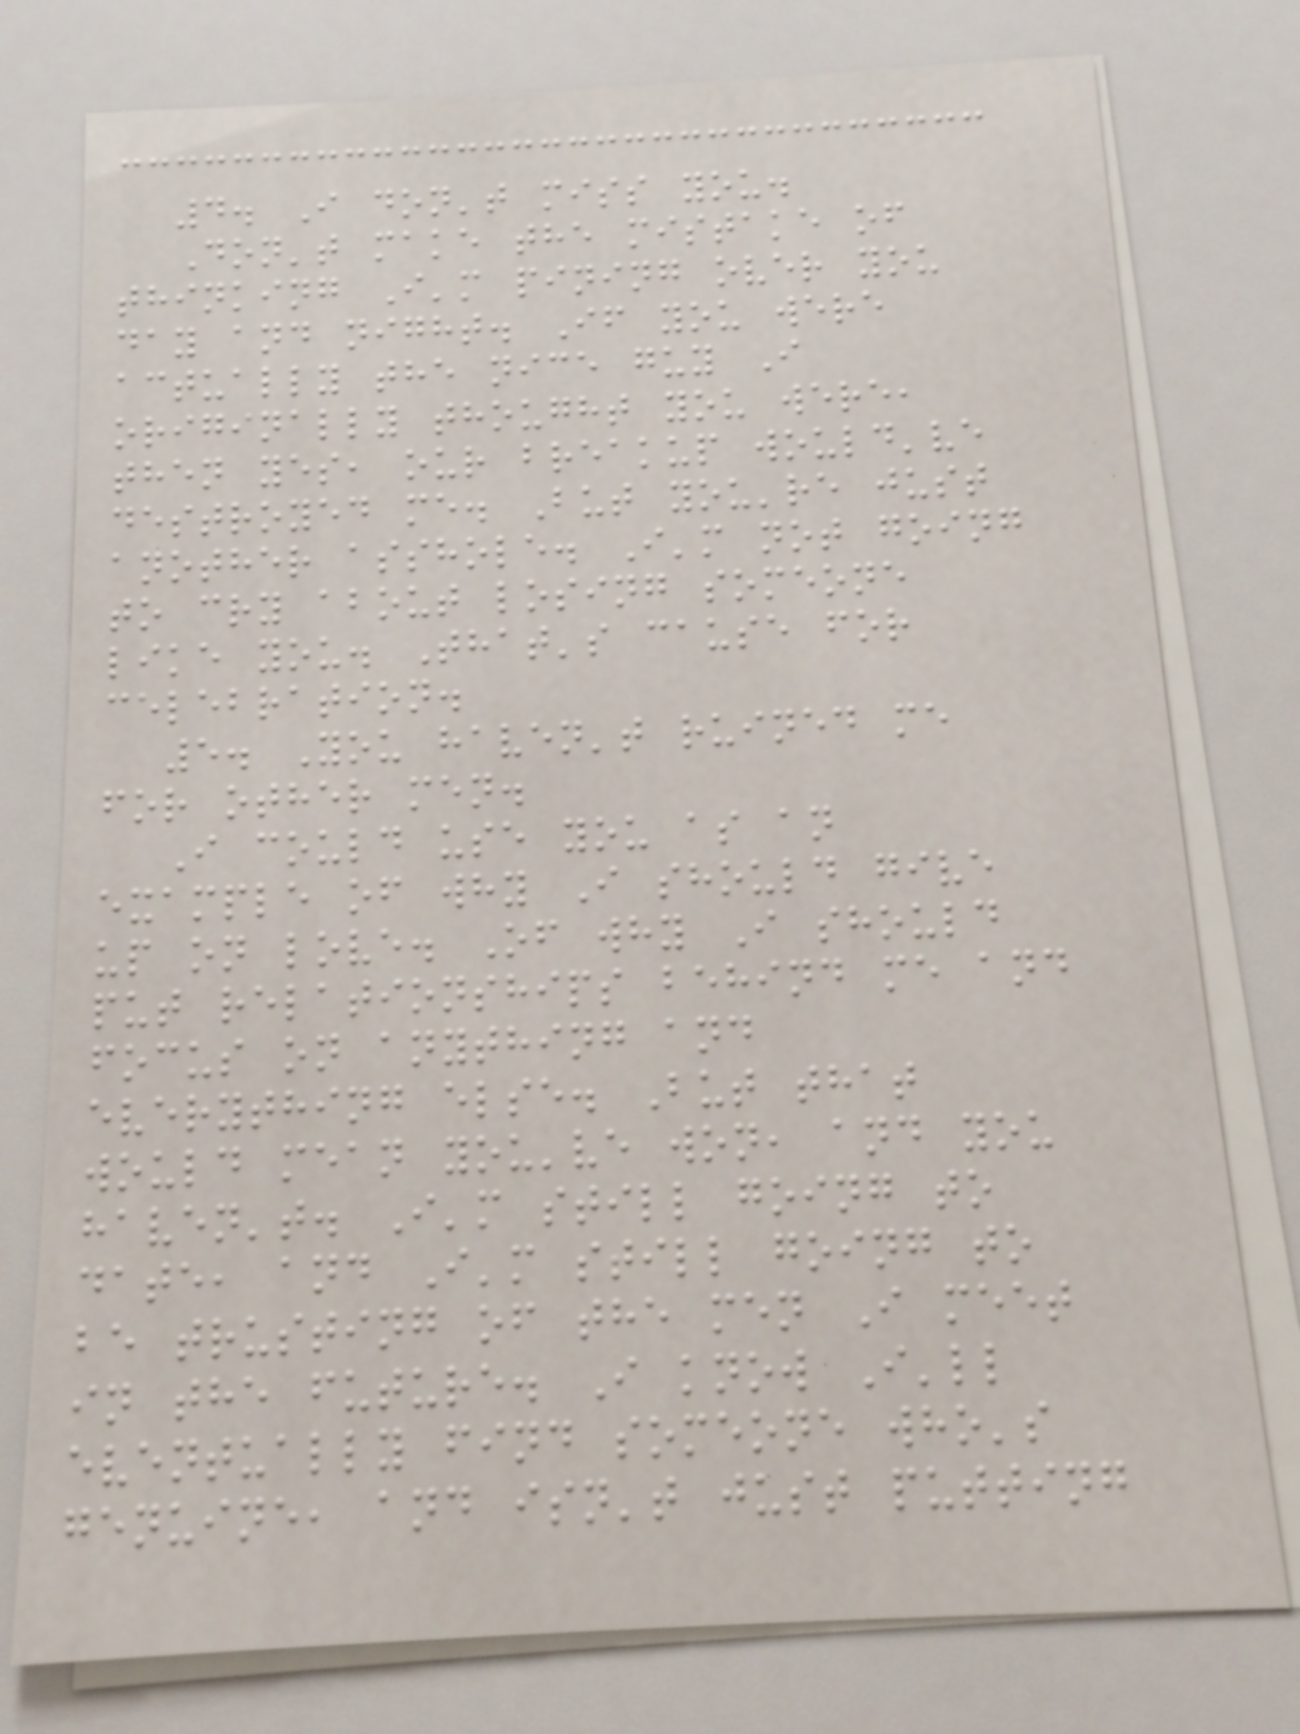4. I don't miss you.
Don't make the mistake of
thinking I'm pining over you
day and night. If you were
actually the nice guy I
originally thought you were,
then yes, our breakup would've
destroyed me. But you're just
another asshole. I'm not going
to cry about losing someone
like you. That's cause for
celebration.
5. You haven't ruined me
for other men.
I could use you as an
example of why I should give
up on love. Of why I should
put relationships behind me and
focus on anything and
everything else. But that
would mean you've won, and you
haven't. I'm still going to
date, and I'm still going to
be trusting of the men I meet
in the future. I know I'll
eventually find someone who's
genuine, and isn't just putting
